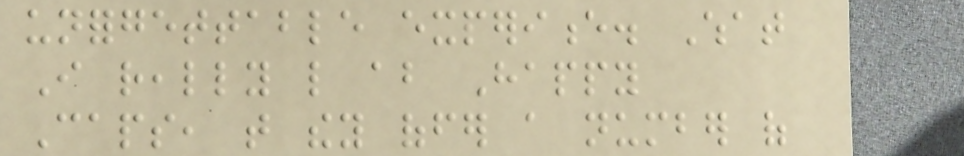unforgettable experience. What
I really like about Happy
Caps, that they offer a number of
